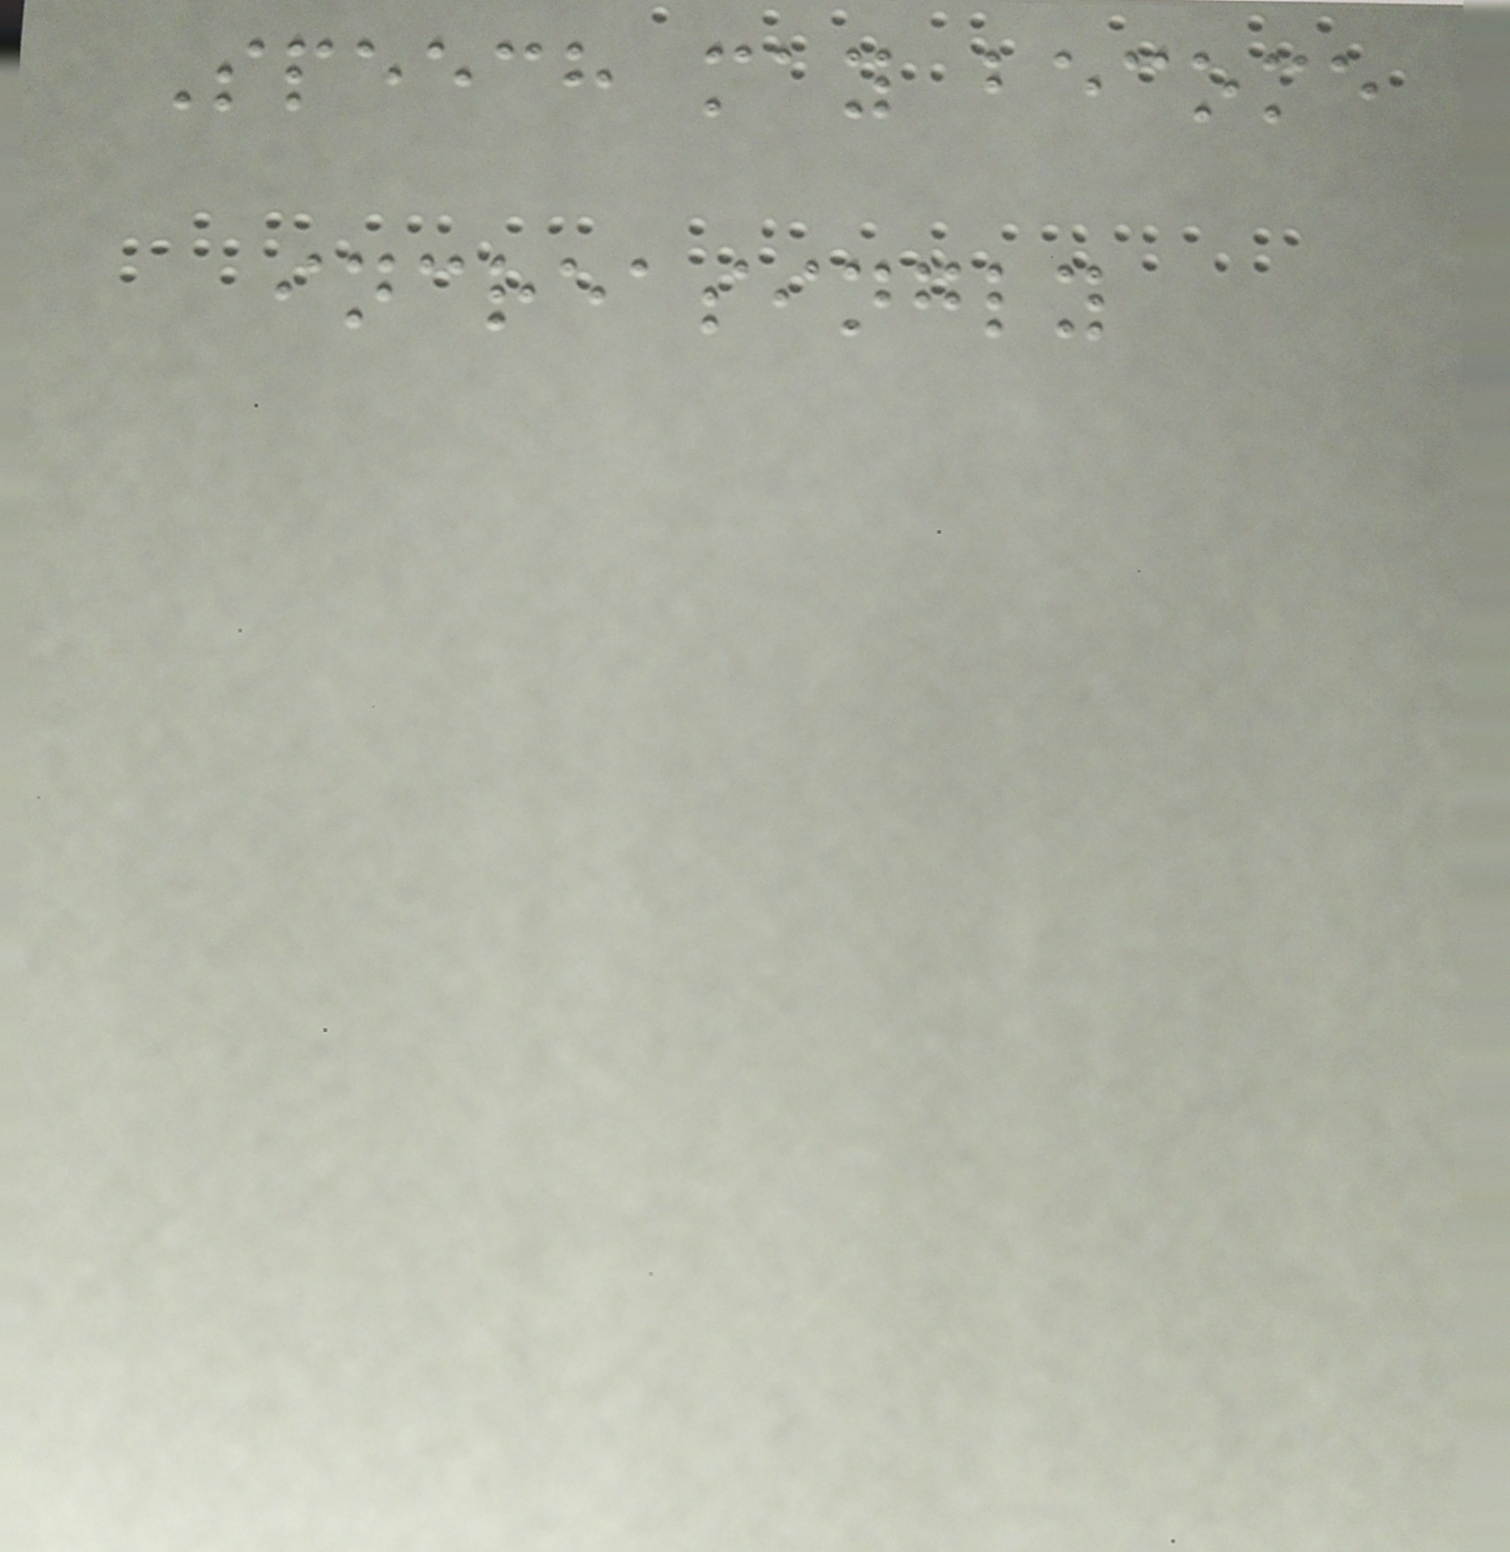Speech may become
increasingly
